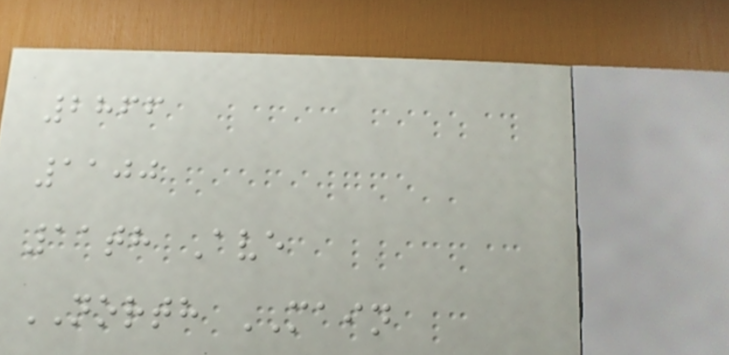2866
1100
11th Ave
NORTH MAIN
